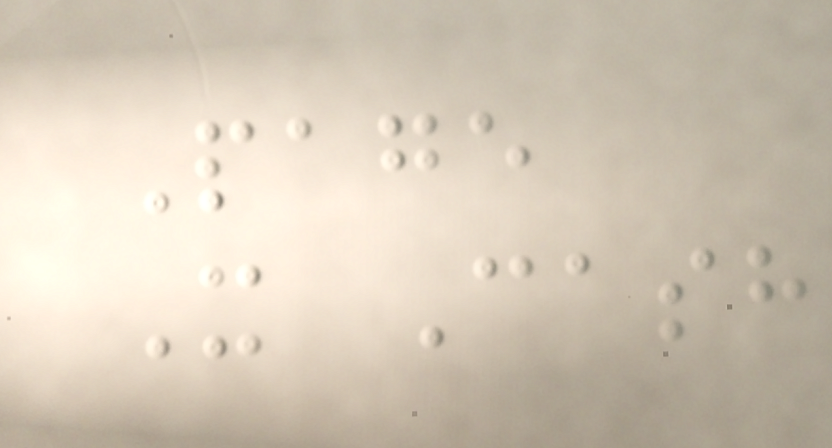Page
X Cash
